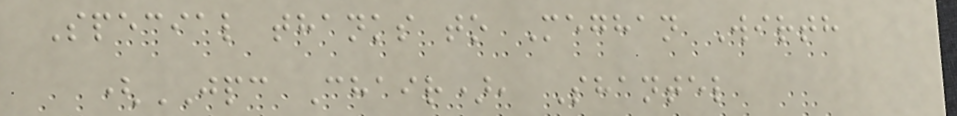Special thanks to Meghan Wirth
(JPC Chair), Shantel
